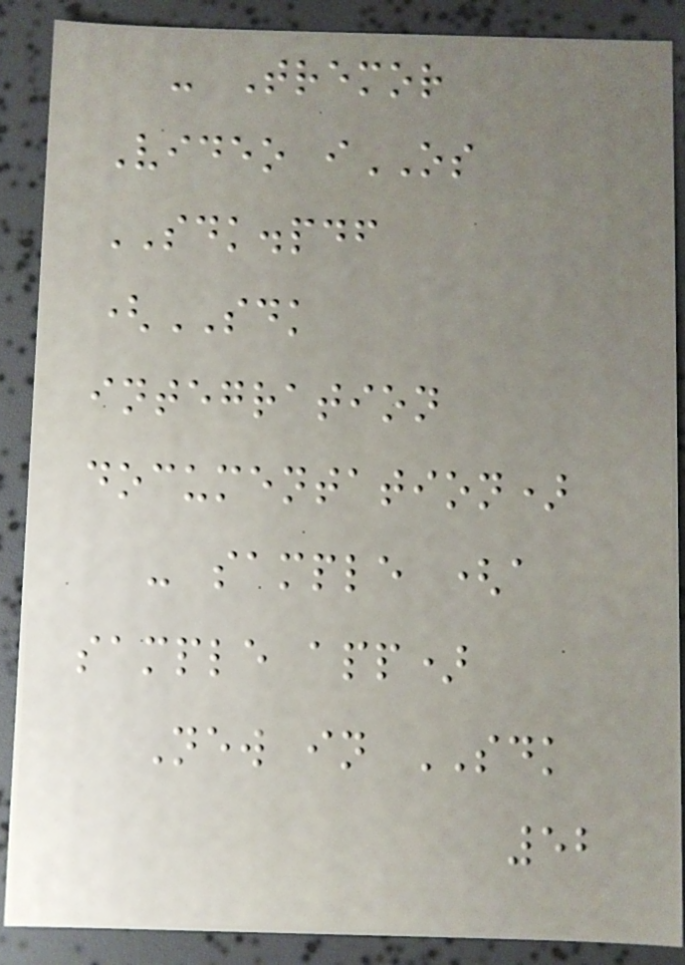- Tremor
Video iOS
SDK.pdf
(SDK
integration
documentation)
- sample (a
sample app)
New in SDK
52
